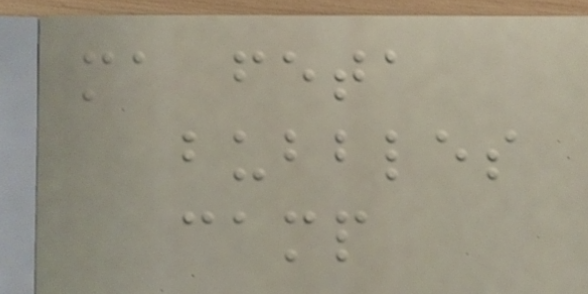ma feta
bubbles
camp
